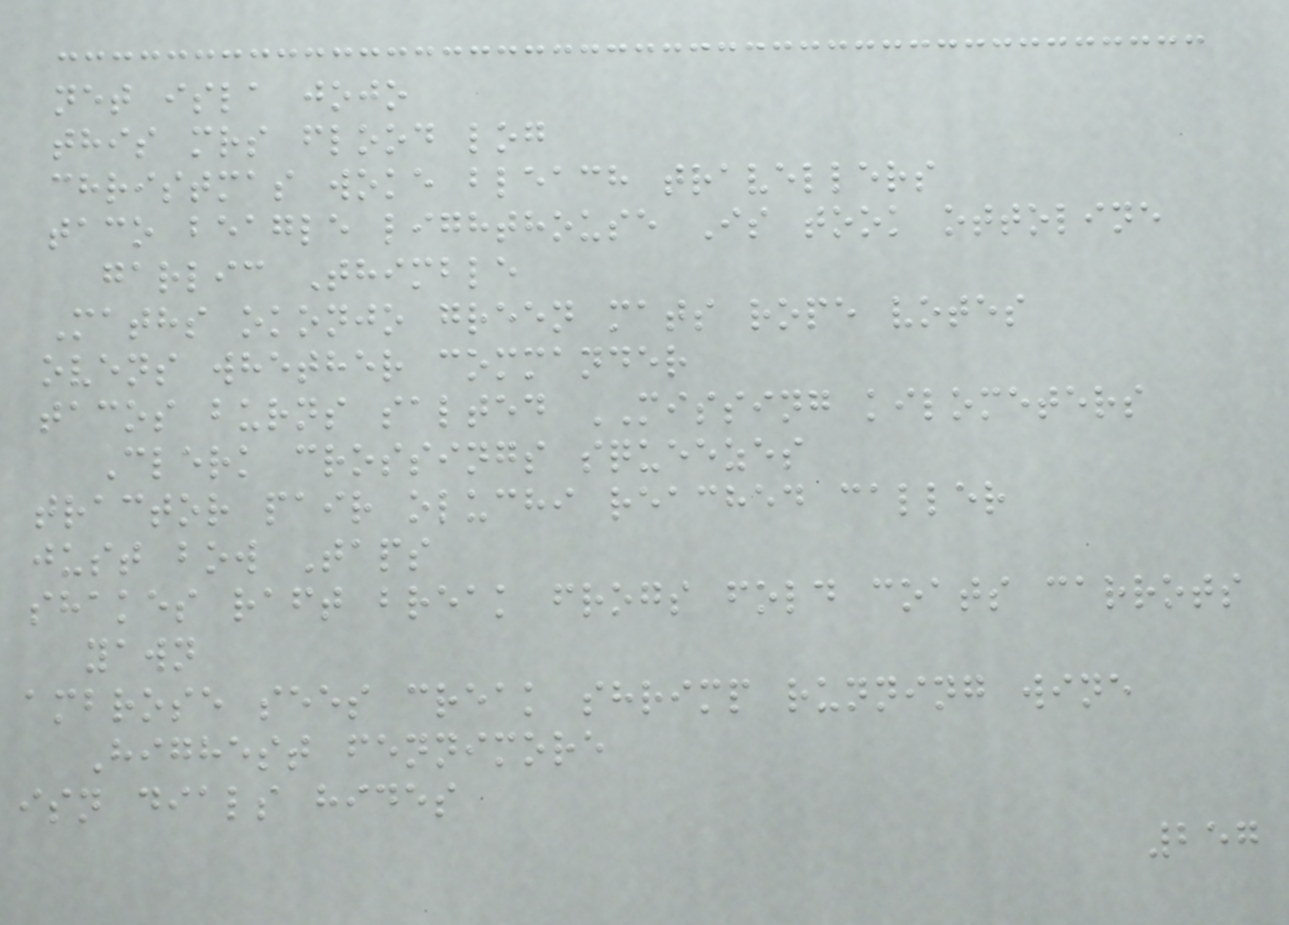net isla jojo
this mrs flood log
christmas woke bleach travellers
taco beagle lighthouse Is took ottoline
garlic Thimble
Maths okonjo green mats rope votes
ovens whether commander
tacos burns salted MISSING kilometers
Clerk crossings squeezes
tractor pair oluchi reached caller
just bow Taps
shakes raft break frogs fold coats carrots
yawn
ambrose sees creak shrimp running wine
Highest fennimore
isn dials hides
257
